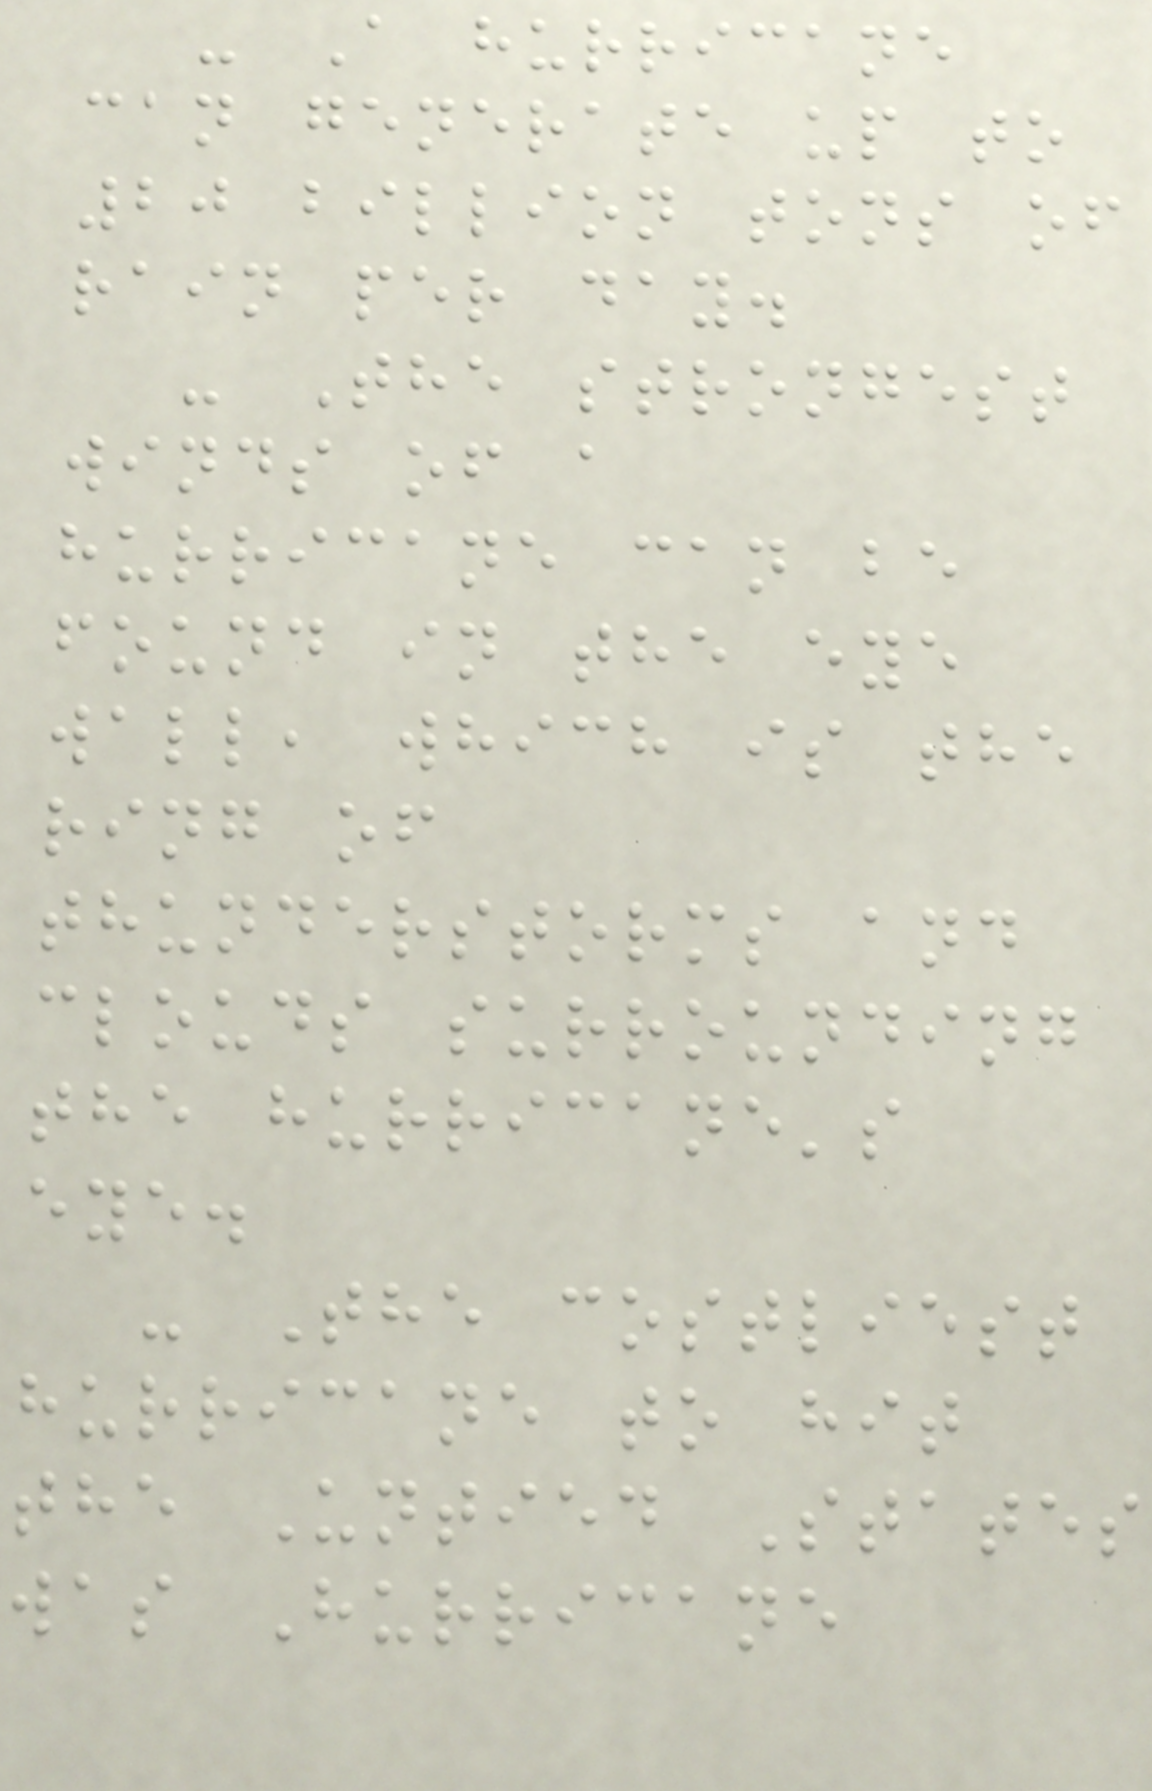- A hurricane
can generate up to
20 billion tons of
rain per day.
- The strongest
winds of a
hurricane can be
found in the eye
wall, which is the
ring of
thunderstorms and
clouds surrounding
the hurricane's
eye.
- The costliest
hurricane to hit
the Untied States
was Hurricane
